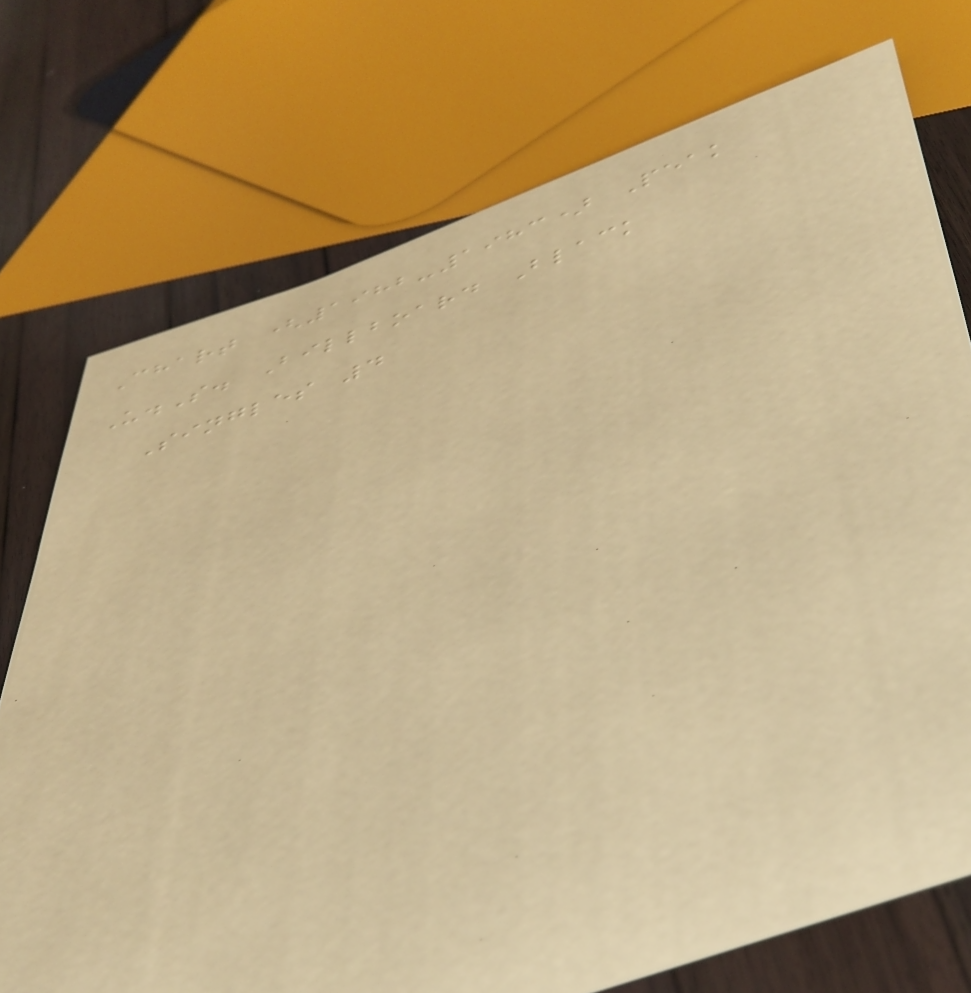Chart (1982-1983) Peak
U.S. Billboard Black
Singles 4
